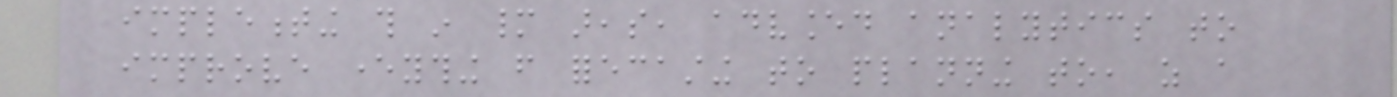implementing this in many areas, advanced analytics to
improve everything from forecasting to planning to, as a
